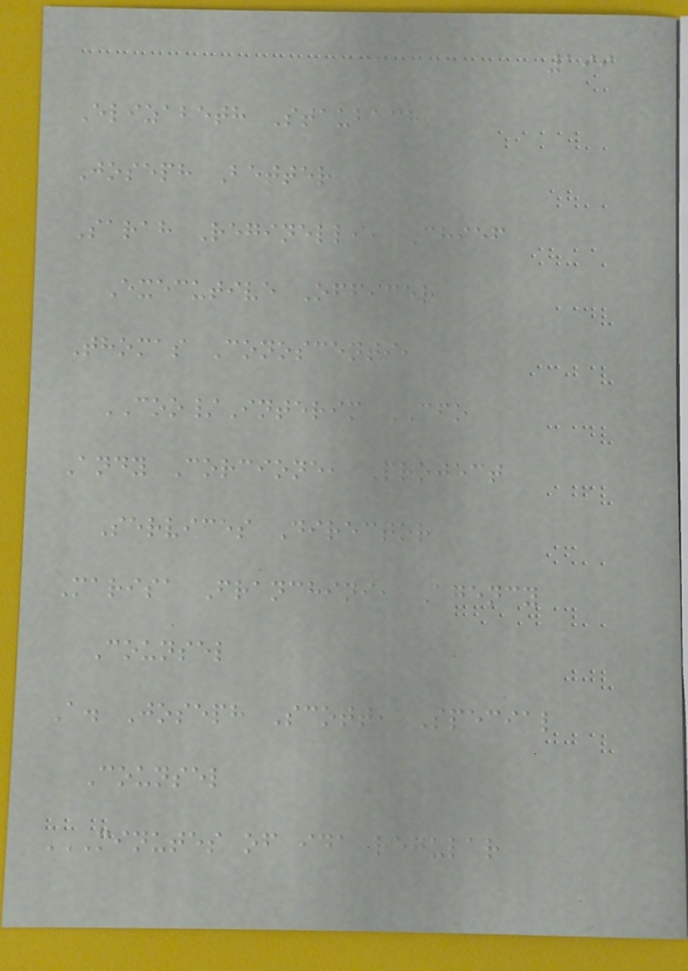199
Elizabeth Staubach
Joseph Better
Sarah Reginelli, Chief
Executive Officer
Thomas Conoscenti,
COO/Interim CFO
Andy Corcione, Project
Services Director
Marisa Franchini, Agency
Counsel
A. Joseph Scott, Special
Counsel
MINUTES OF IDA REGULAR
